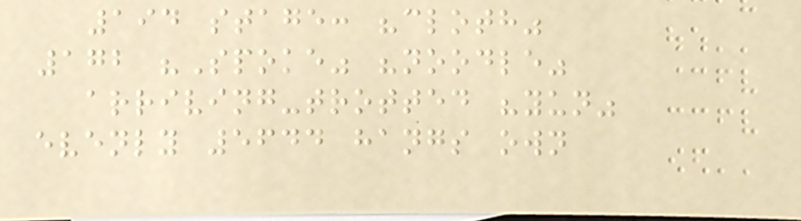194 stage: "cloth"
172 "Spoke" "noodle"
arriving-trotted "yun"
evenly 5644 hangs own
